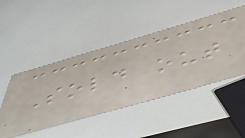Sold out
